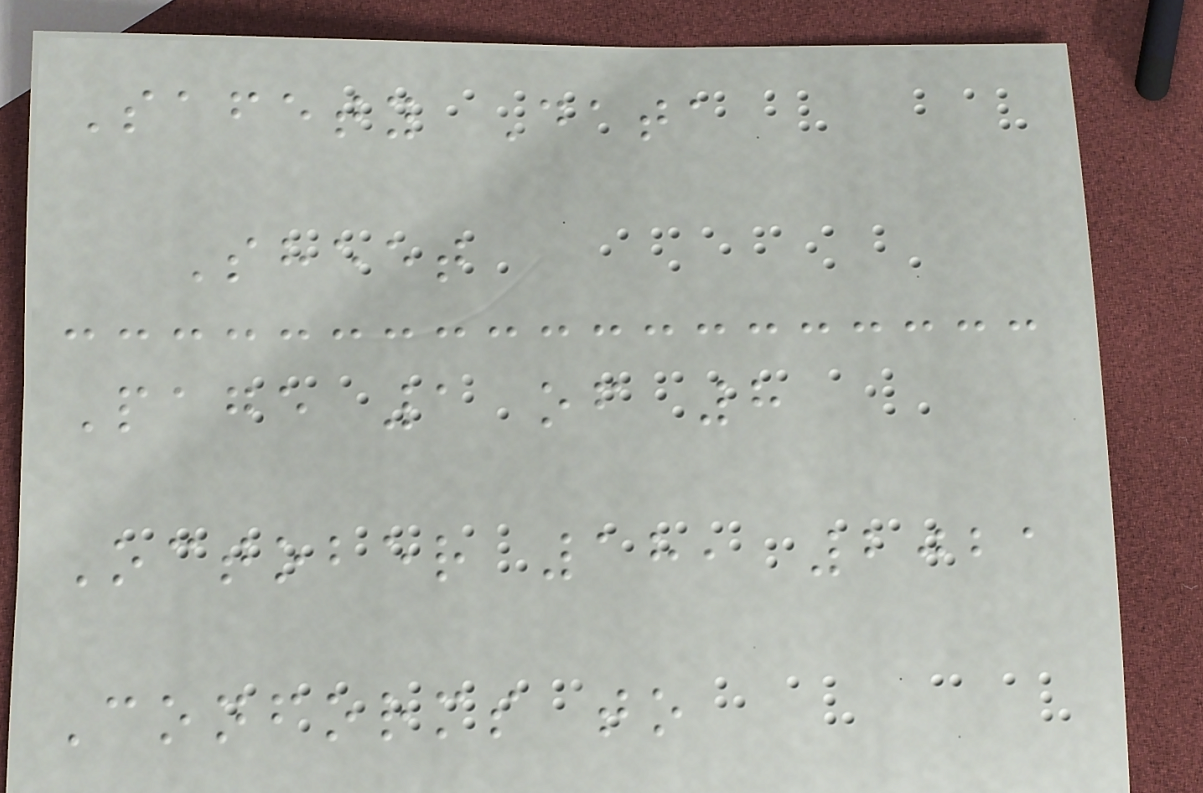Safety Data
Sheet
Page 1 of 8
October 18, 2021
Conforms to
